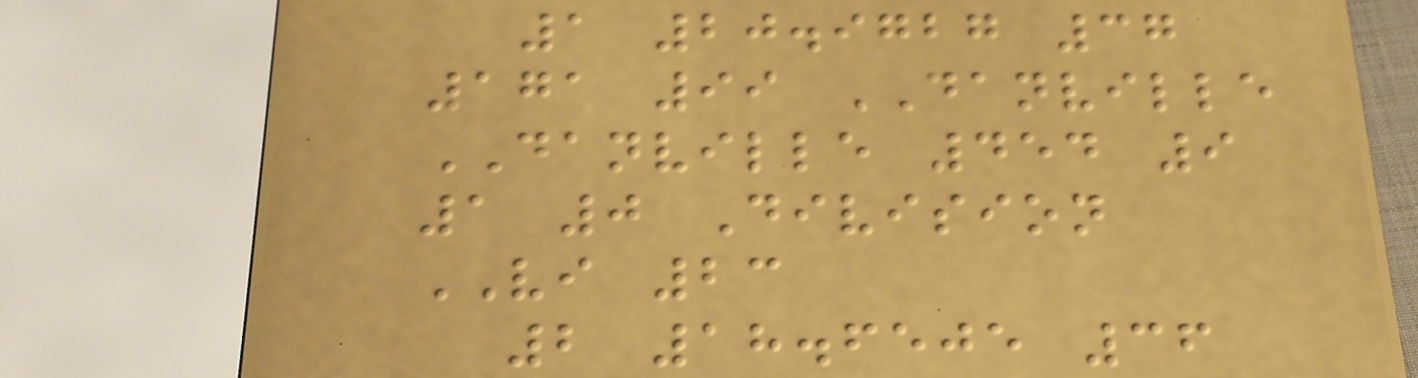1 20.9727 37
171 99 DANVILLE
DANVILLE 454 9
1 0 Division
VI 23
2 18.6505 36
